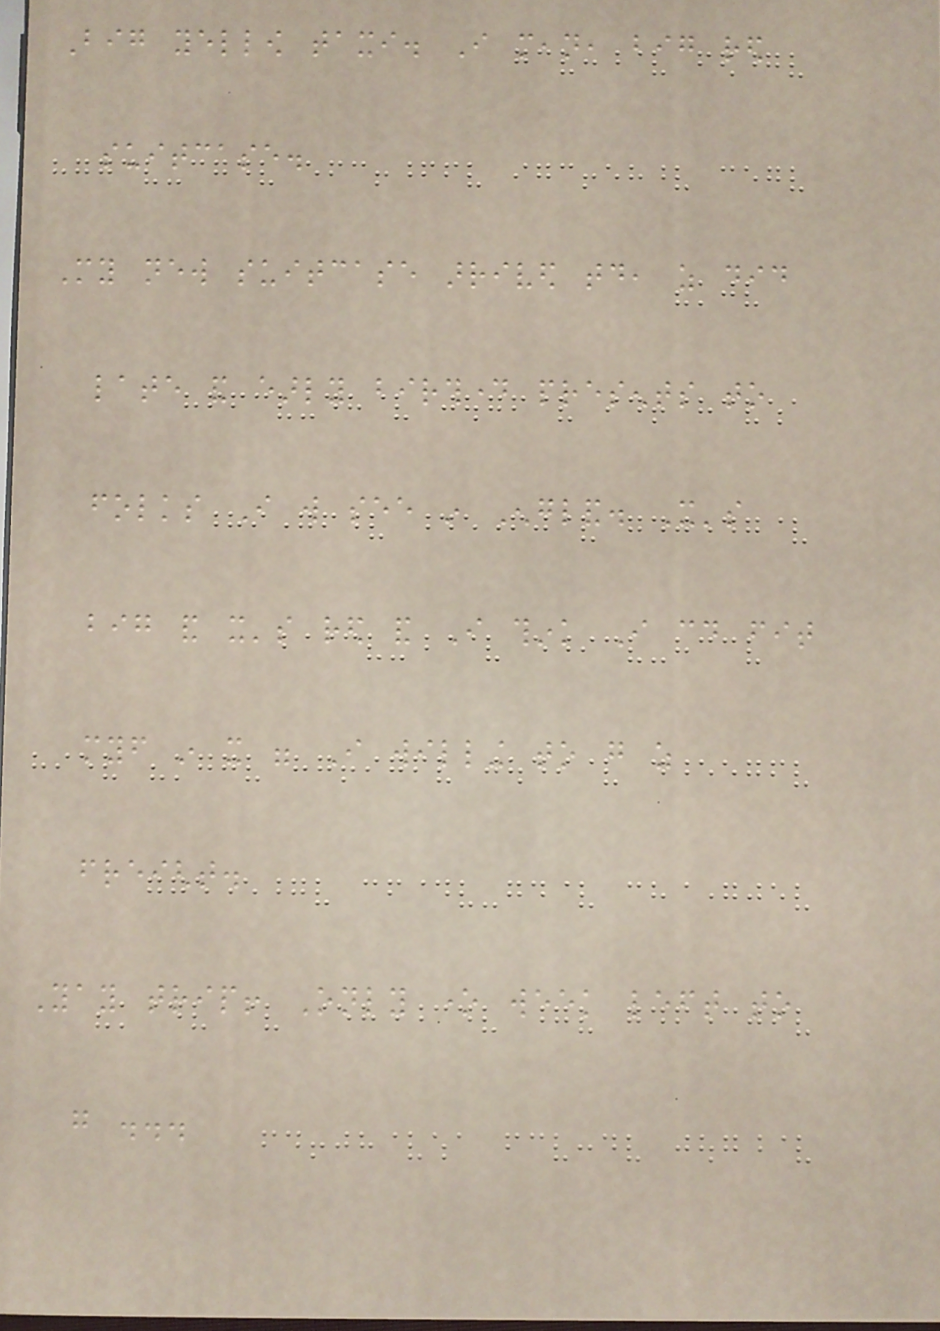Big yellow taxi. I mean, big red
suitcase.
My new suitcase arrived today, as did
late and early birthday presents to
folks I will see in England. It's
big and it's red and I think I could fit
myself in it were I willing to go as
freight.
Yay trip! Only one week left to
go ...
